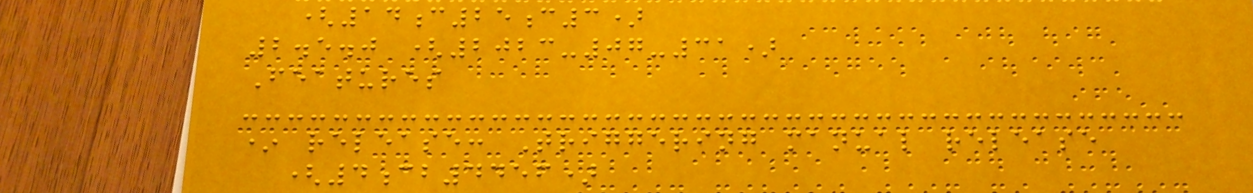(14c25c3)
2.5.0 (2023-07-31)
Features
* release: Triggering manual release
(4cb4456)
